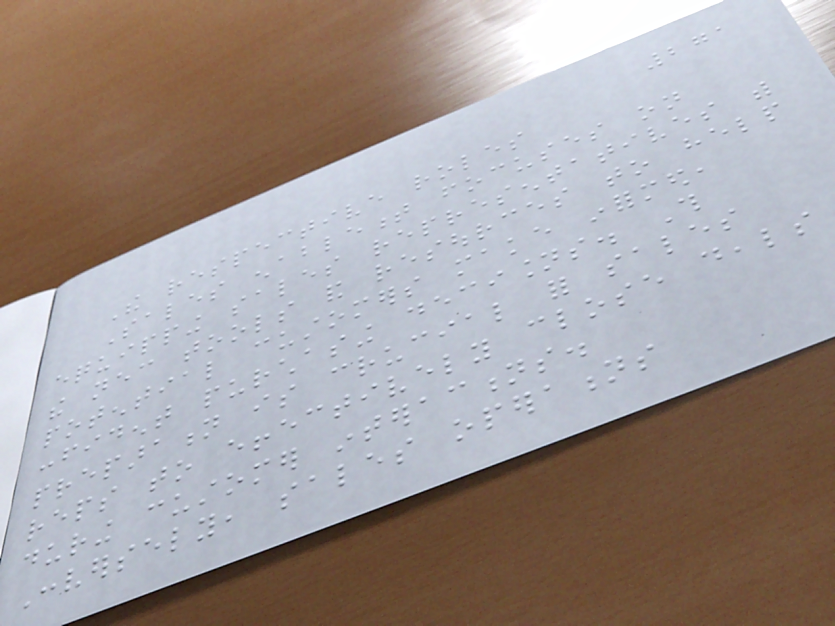271
The respective roles
Sales enablement focuses on
equipping sales representatives with
the necessary tools and resources to help
potential customers make informed,
confident purchasing decisions. This
preparation is crucial for sales
reps to effectively close deals
during customer interactions.
Conversely, sales operations
